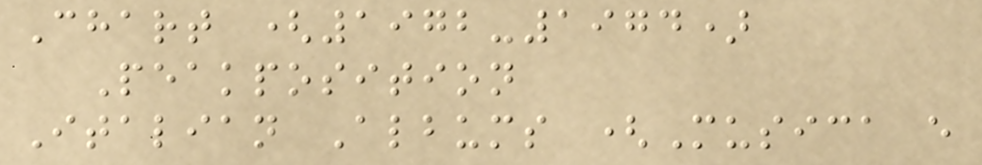Chart (1972-1974)
Peakposition
Italian Albums (Musica e
